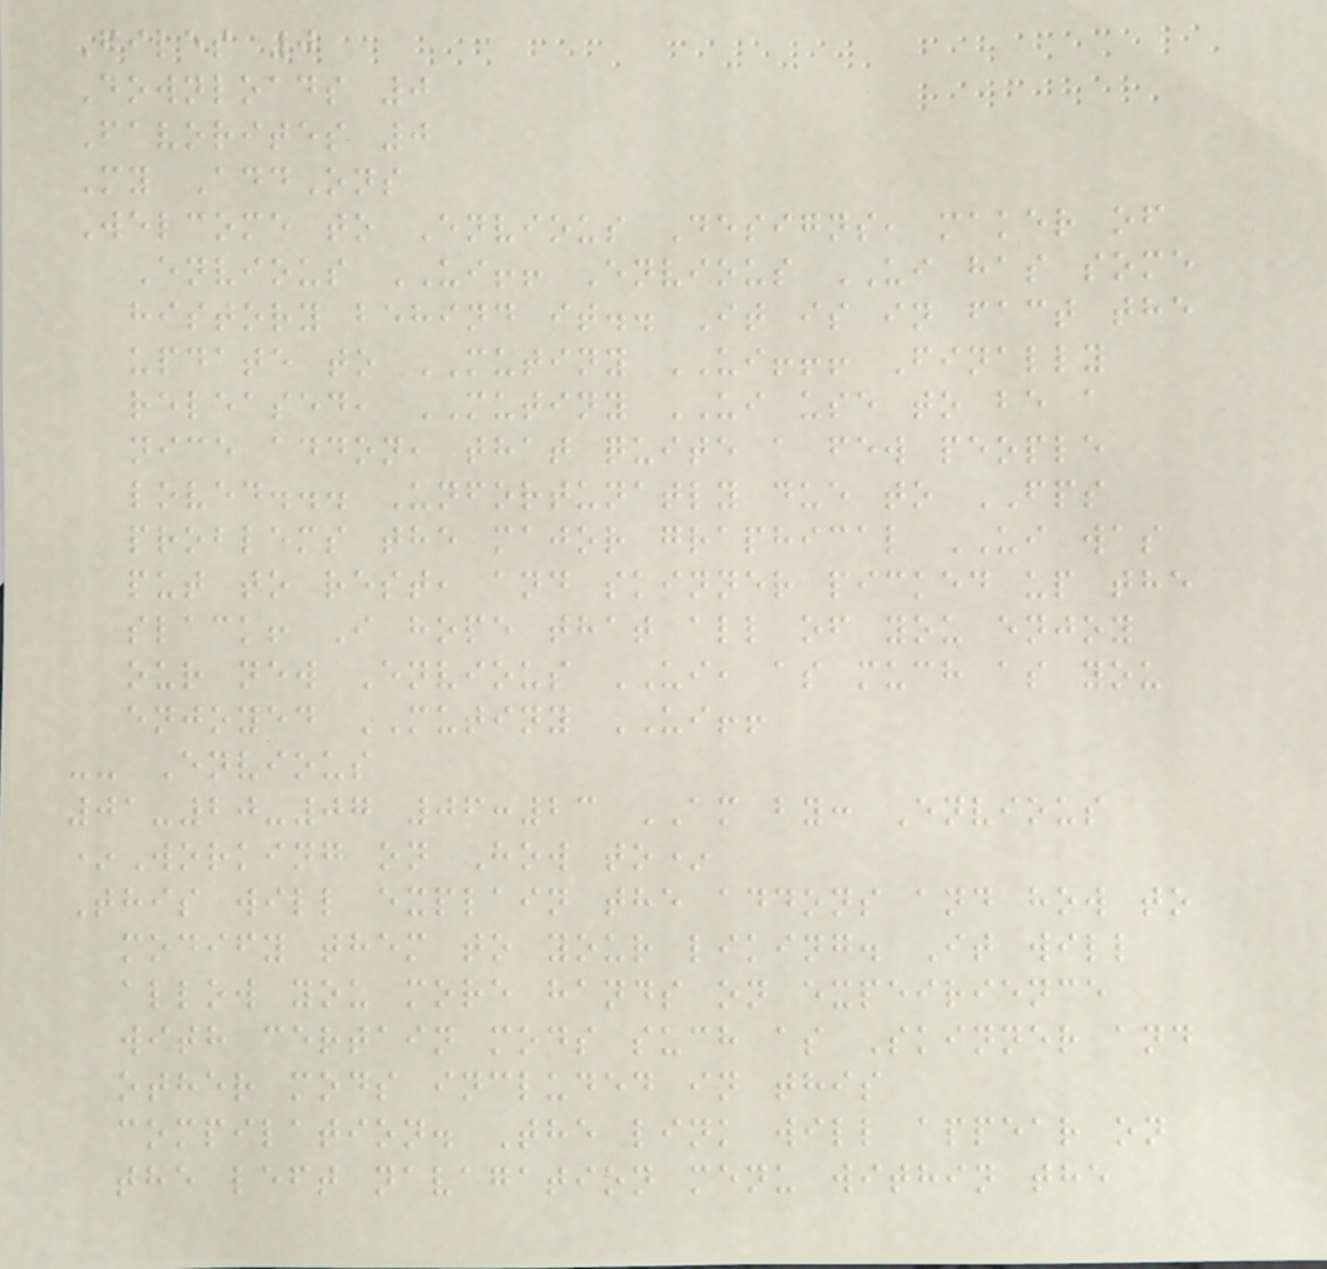Files 0
Downloads 0
Favorites 0
My AddOns
Welcome to Envious Designs, maker of
Envious UI!! Envious UI has some
history behind it.. It is in fact the
update to MUTINY UI!!! Finally
released, MUTINY UI use to be a
nice addon, that quite a few people
loved... Unfortunatly due to FPS
problems the major graphical UI was
put to rest, and skinner picked up the
slack! I hope that all of you enjoy
our new Envious UI, as much as you
enjoyed MUTINY UI!!
-- Envious
01-20-07 06:23 AM by: Envious
*Working on How to*
This will explain the addons and how to
modify them to your liking. It will
allow you more hands on expeirience
with certain mods such as Skinner and
other mods included in this
compilation. The link will appear on
the left navagation menu within the
